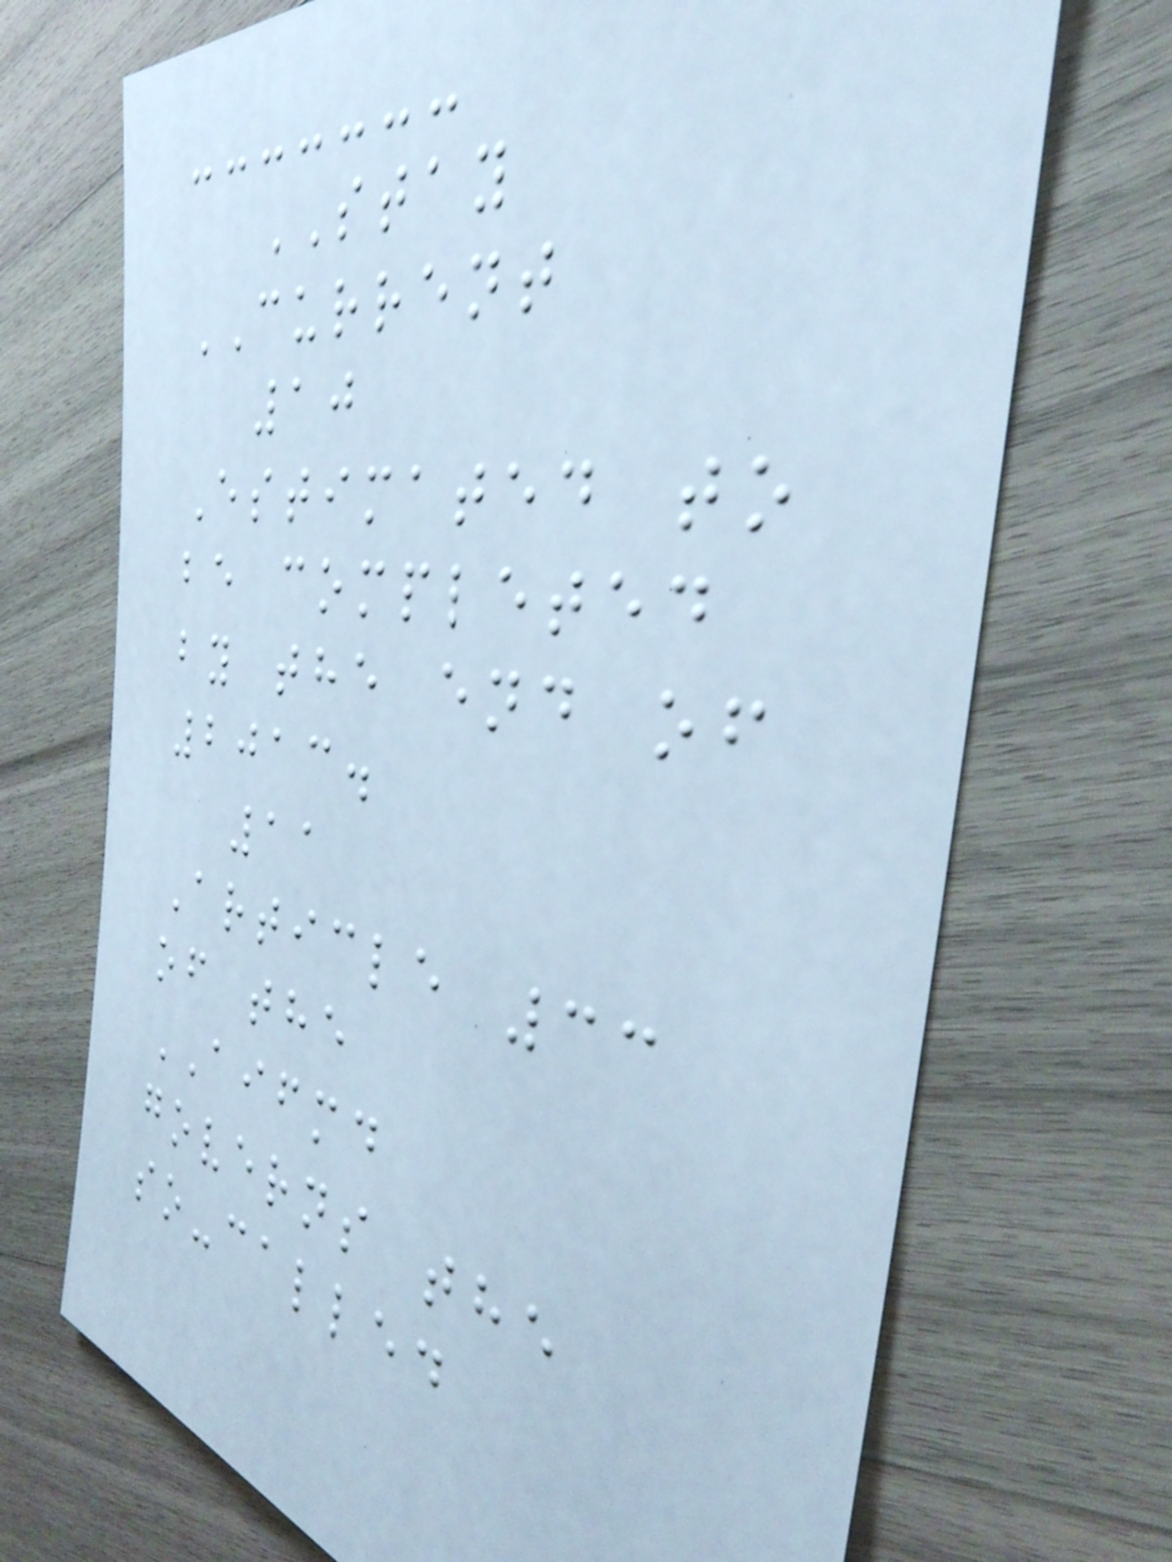STAY
CURRENT
10
Estimated to
be completed
by the end of
2013.
11
Article 33
of the
AIFMD
governs the
so-called
